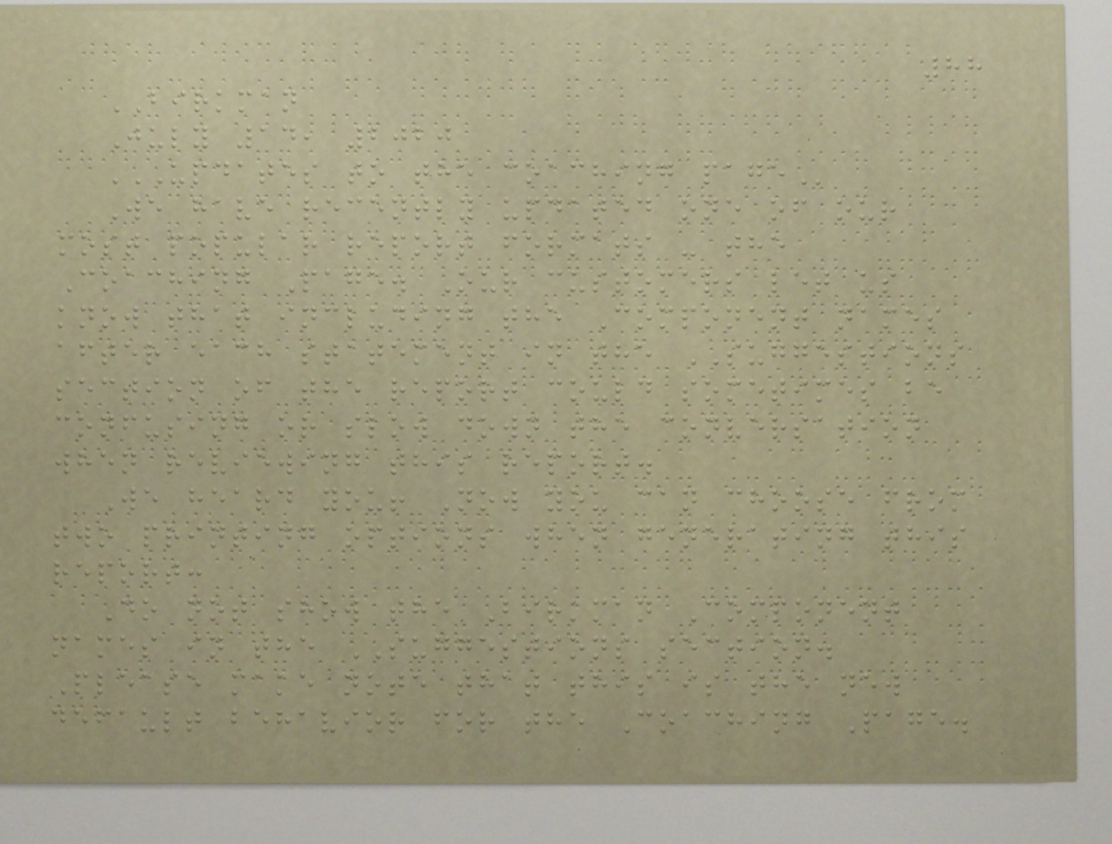88
BIRKMAN
July 14, 2020
UPDATES TO THE COACHING PAGE
We have recently updated one of our
most popular report formats - the
Coaching Page. Our customers let us
know that including the Component names
after each statement in the SUGGESTIONS
section of the report could sometimes be
confusing or slow down the conversation
when reviewing this report.
We heard you! Now you can choose from
two printing options when generating this
report:
Do not show the Birkman Component
names in the SUGGESTIONS section.
Please make note that this is the new
default behavior for the Coaching Page.
